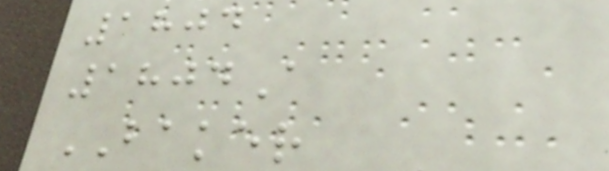1804
1804A
BAKER
